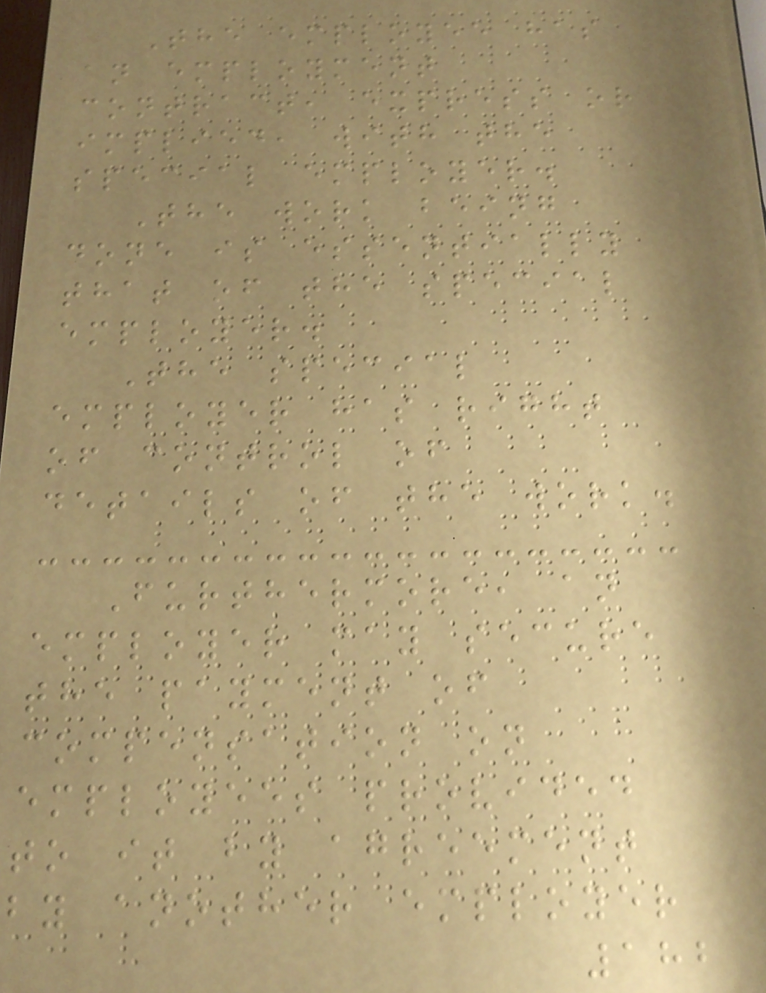The employee has
an employment
contract, express or
implied, with the
special employer.
The work being
done is essentially
that of the special
employer.
The special
employer has right
of control of
details of the work.
Furthermore, an
employer may secure
the payment of
compensation on
employees provided
to it by agreement
by another employer
182
